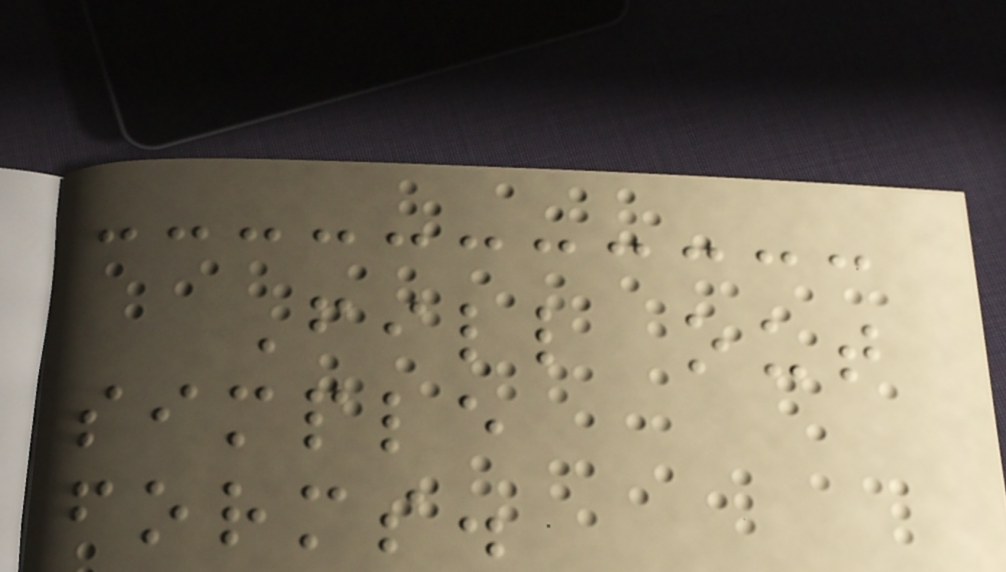Fill out
simple
forms.
